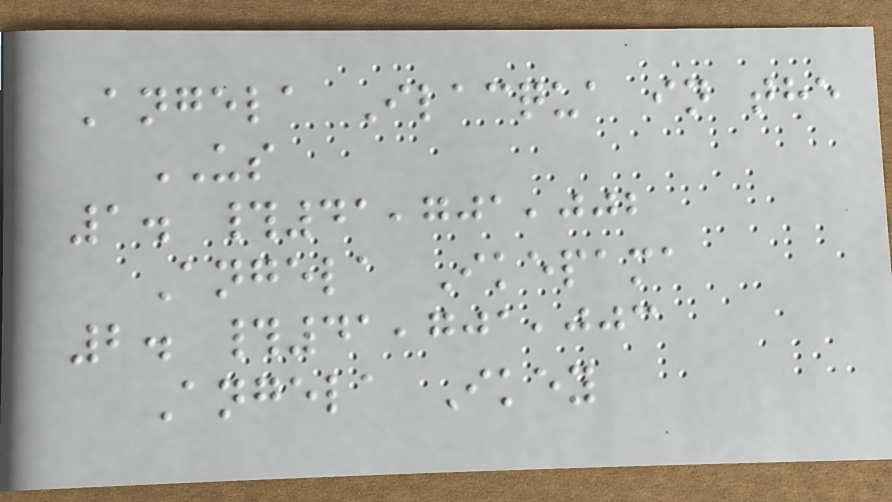Angela Ilacqua in the
US
1. #41,701,002
Angela Ikepama
2. #41,701,003
Angela Ikey
